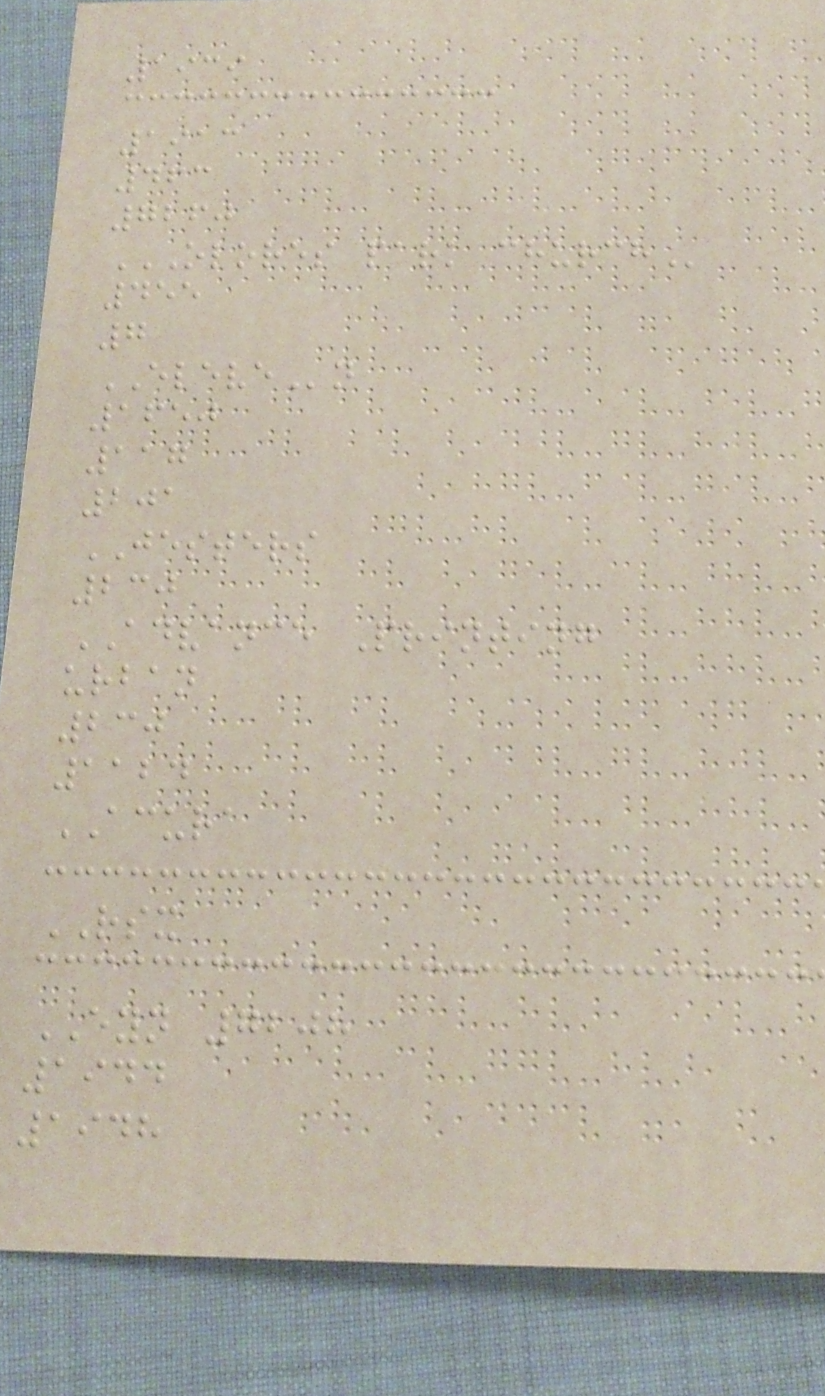1939
1913
463
7260
OLORES PARK CHURCH
455
7
ELEVEn
1650
117
201
JESTERS
230
ADVANCE Printing
urban
230
1124
ACURA
RSX
EYN 7208
1944
1948
